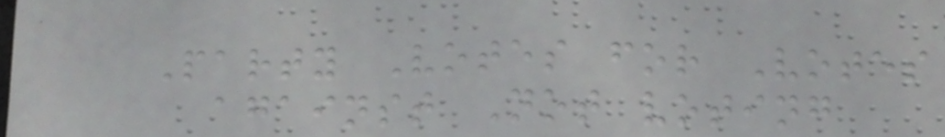Party Votes for Votes
against Not voting
